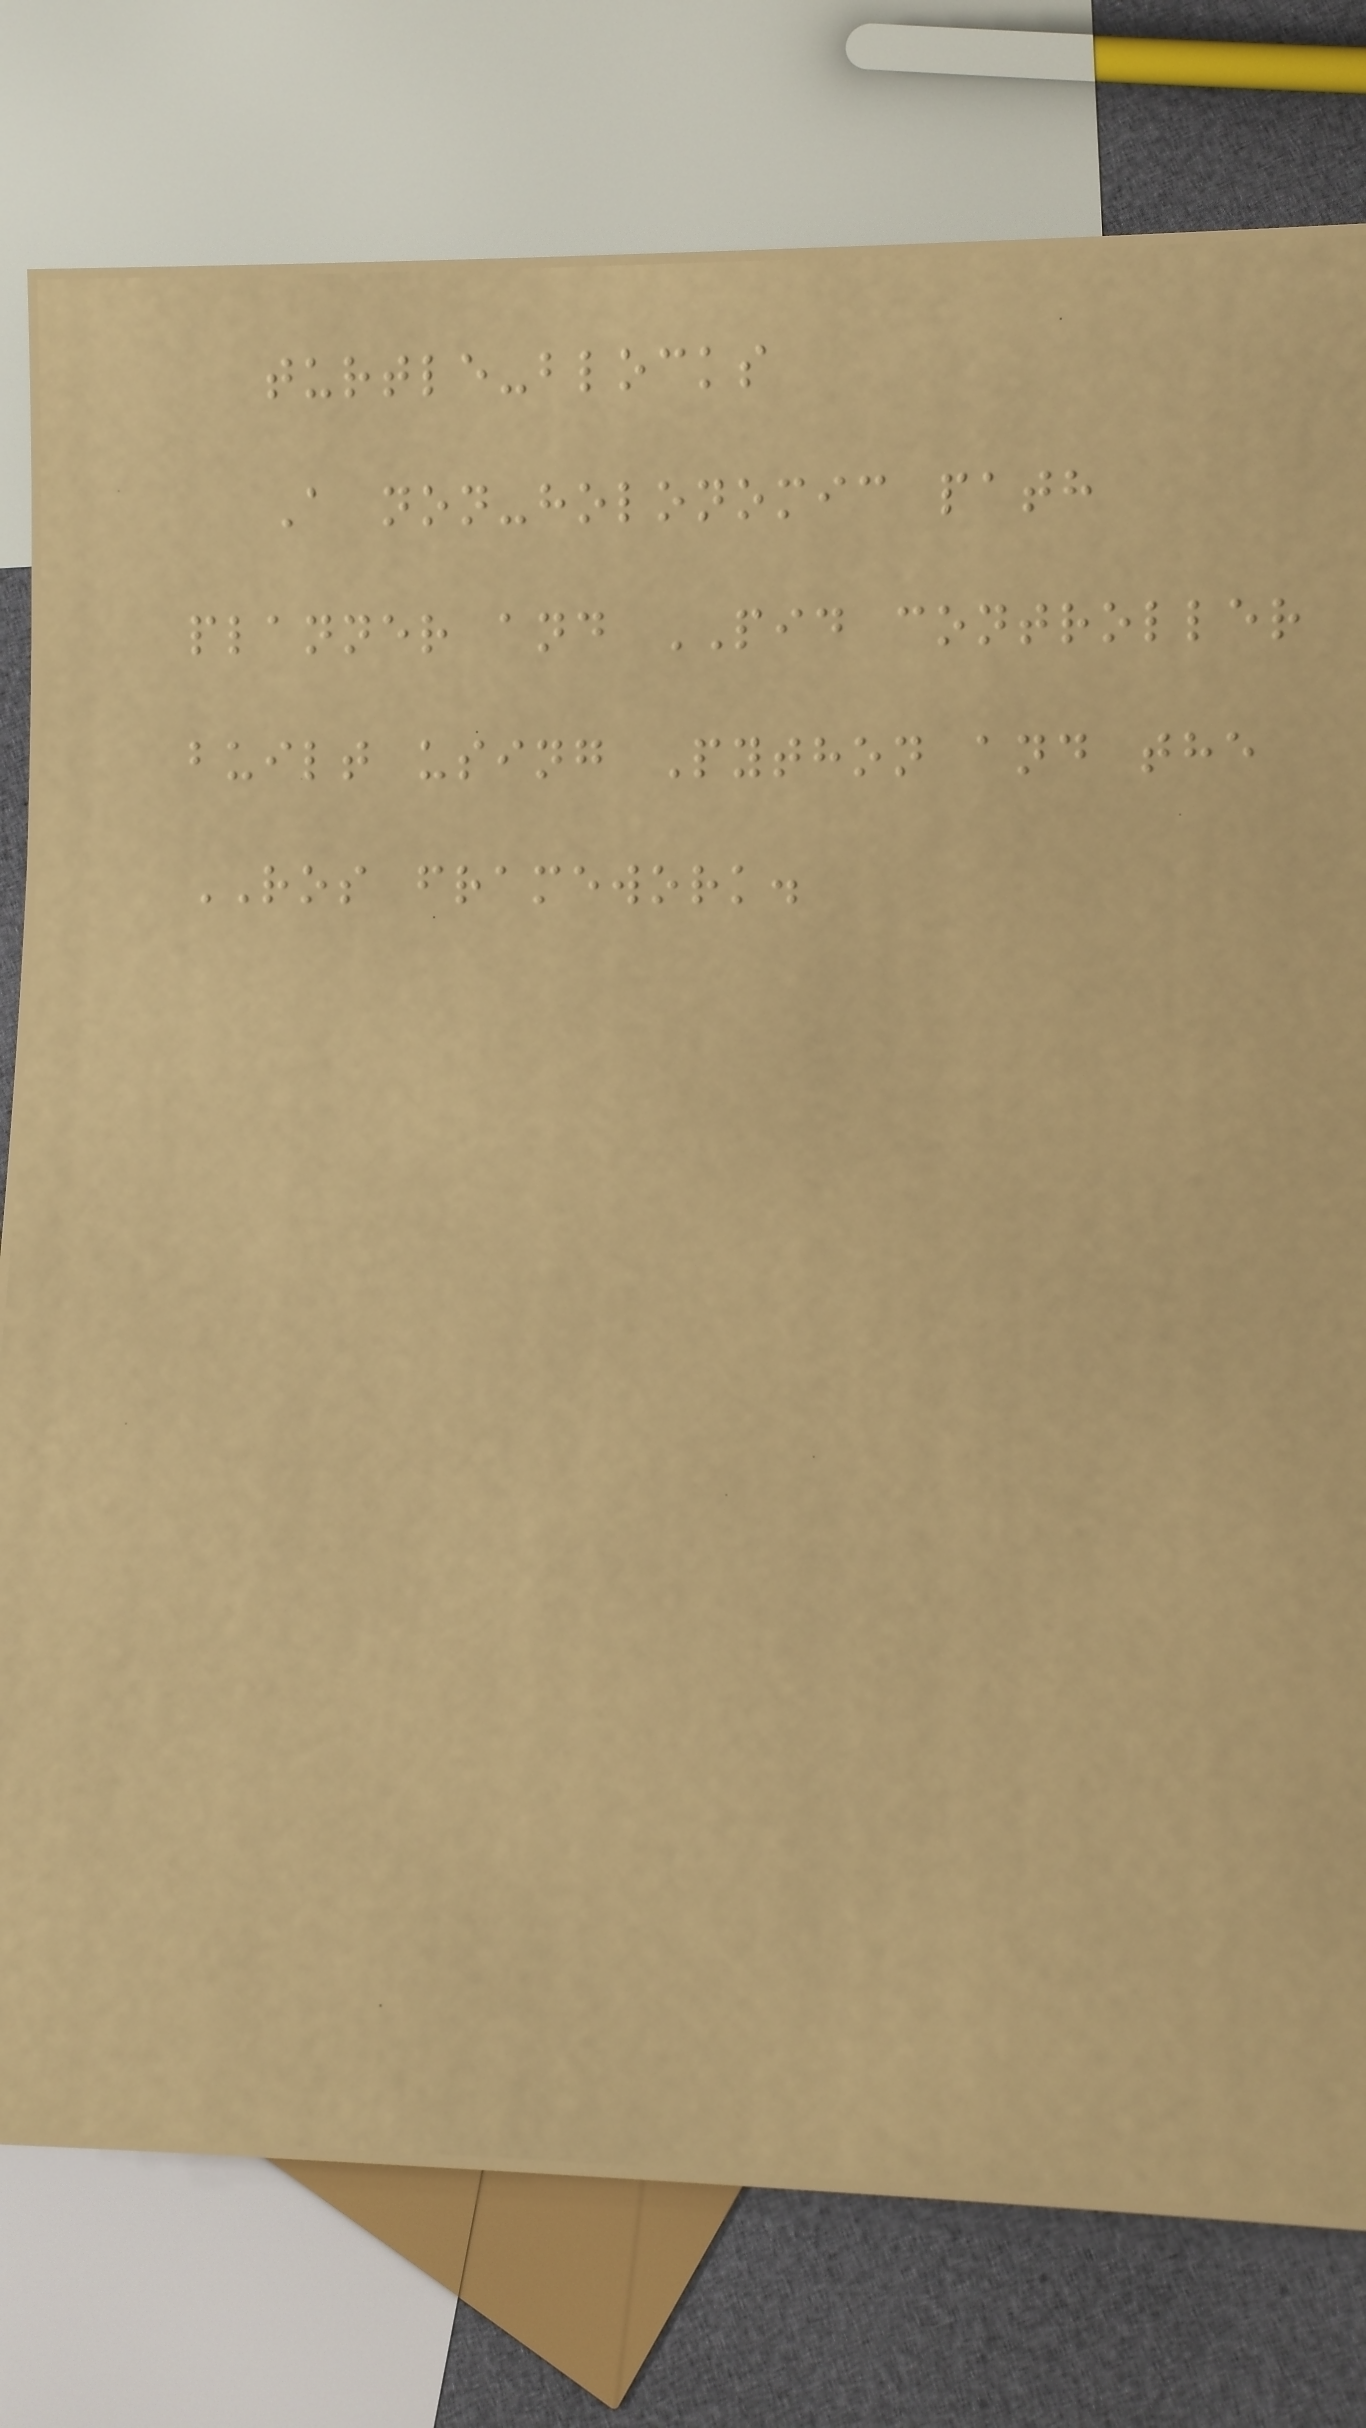turtle-blocks
A non-holonomic path
planner and PID controller
built using Python and the
ROS framework.
